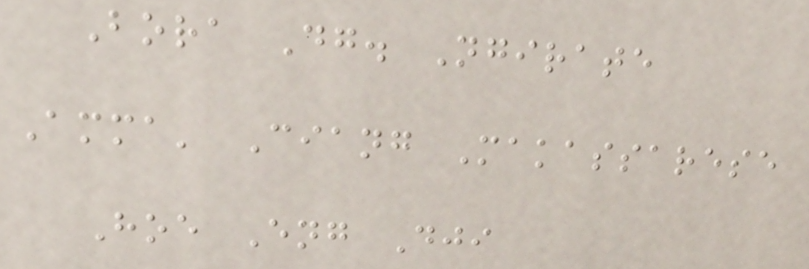Bora Dg. Ngirate
Amma' Ciang Makassarese
Hoe Eng Dji
